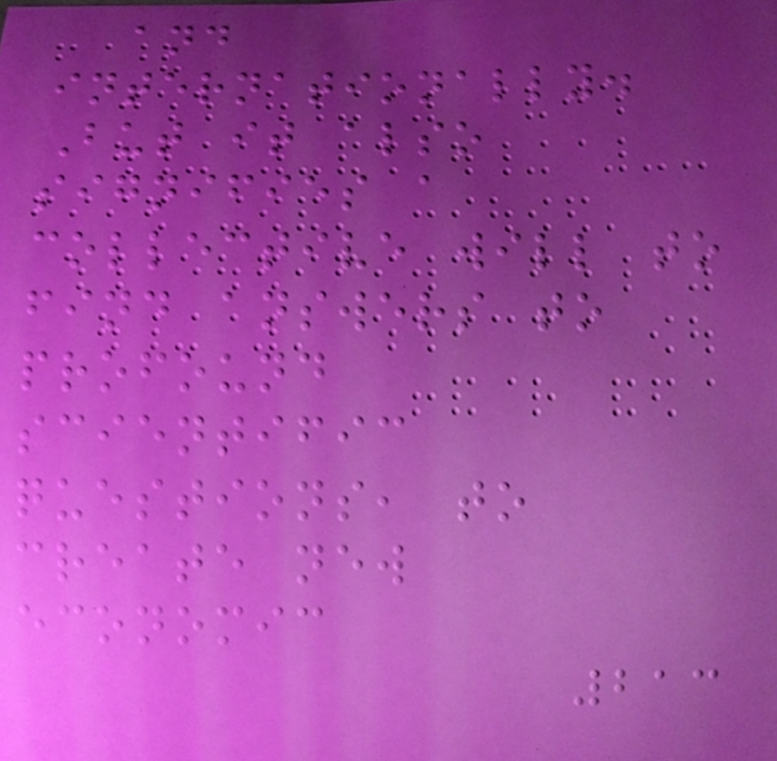and
internationally.
But it also
signifies a
collective will to
find answers to
profound
scientific
questions, to
create new
economic
213
